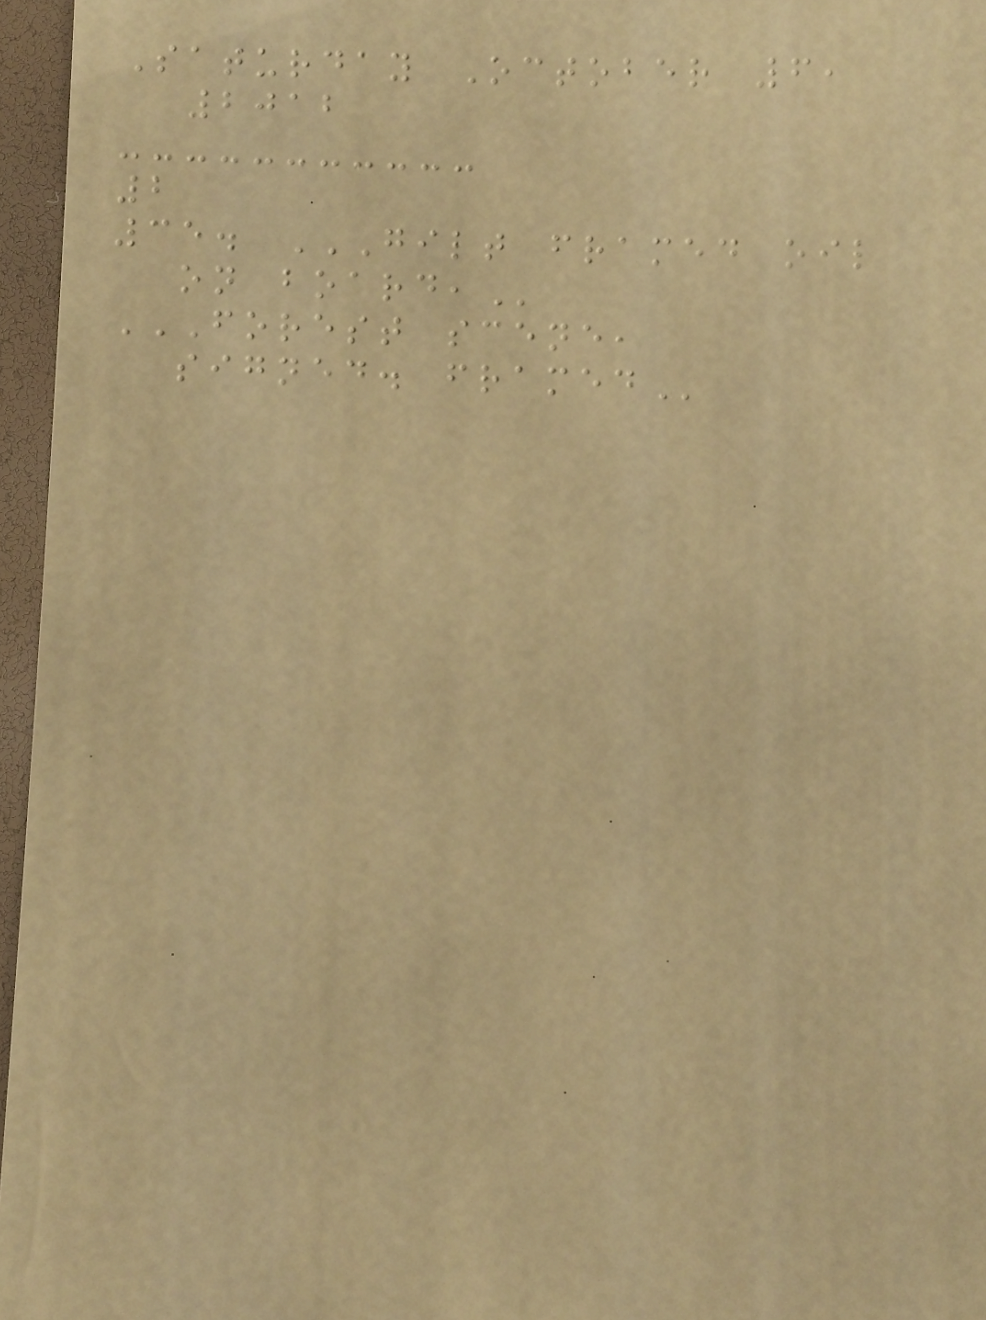Saturday October 6,
2012
2
35. GILT FRAMED OIL
ON BOARD,
FOREST SCENE,
SIGNED. FRAMED
